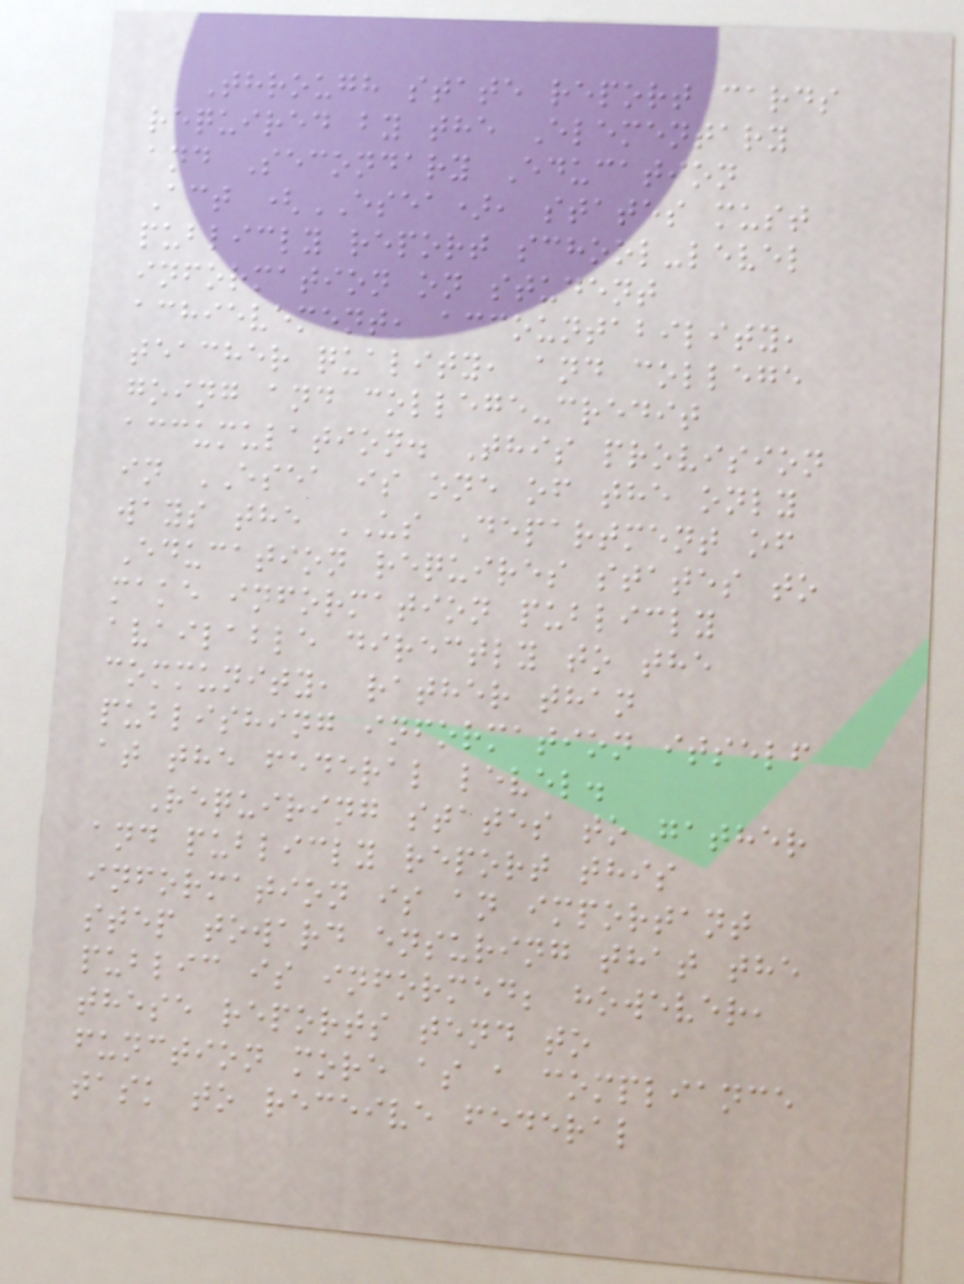Through state report cards
required by the Elementary
and Secondary Education
Act (ESEA), states must
publicly report school-level
information on student
achievement, accountability,
teacher quality, and college
going and college-credit
accumulation. This provision
in ESEA is one of the only
ways the US Department of
Education requires states to
make information publicly
available directly to the
community, rather than
publishing information itself
at the federal level.
Requiring states to gather
and publicly report this
information is an important
step toward ensuring that the
public is informed; however,
these reports tend to
function more as a compliance
task to receive federal
